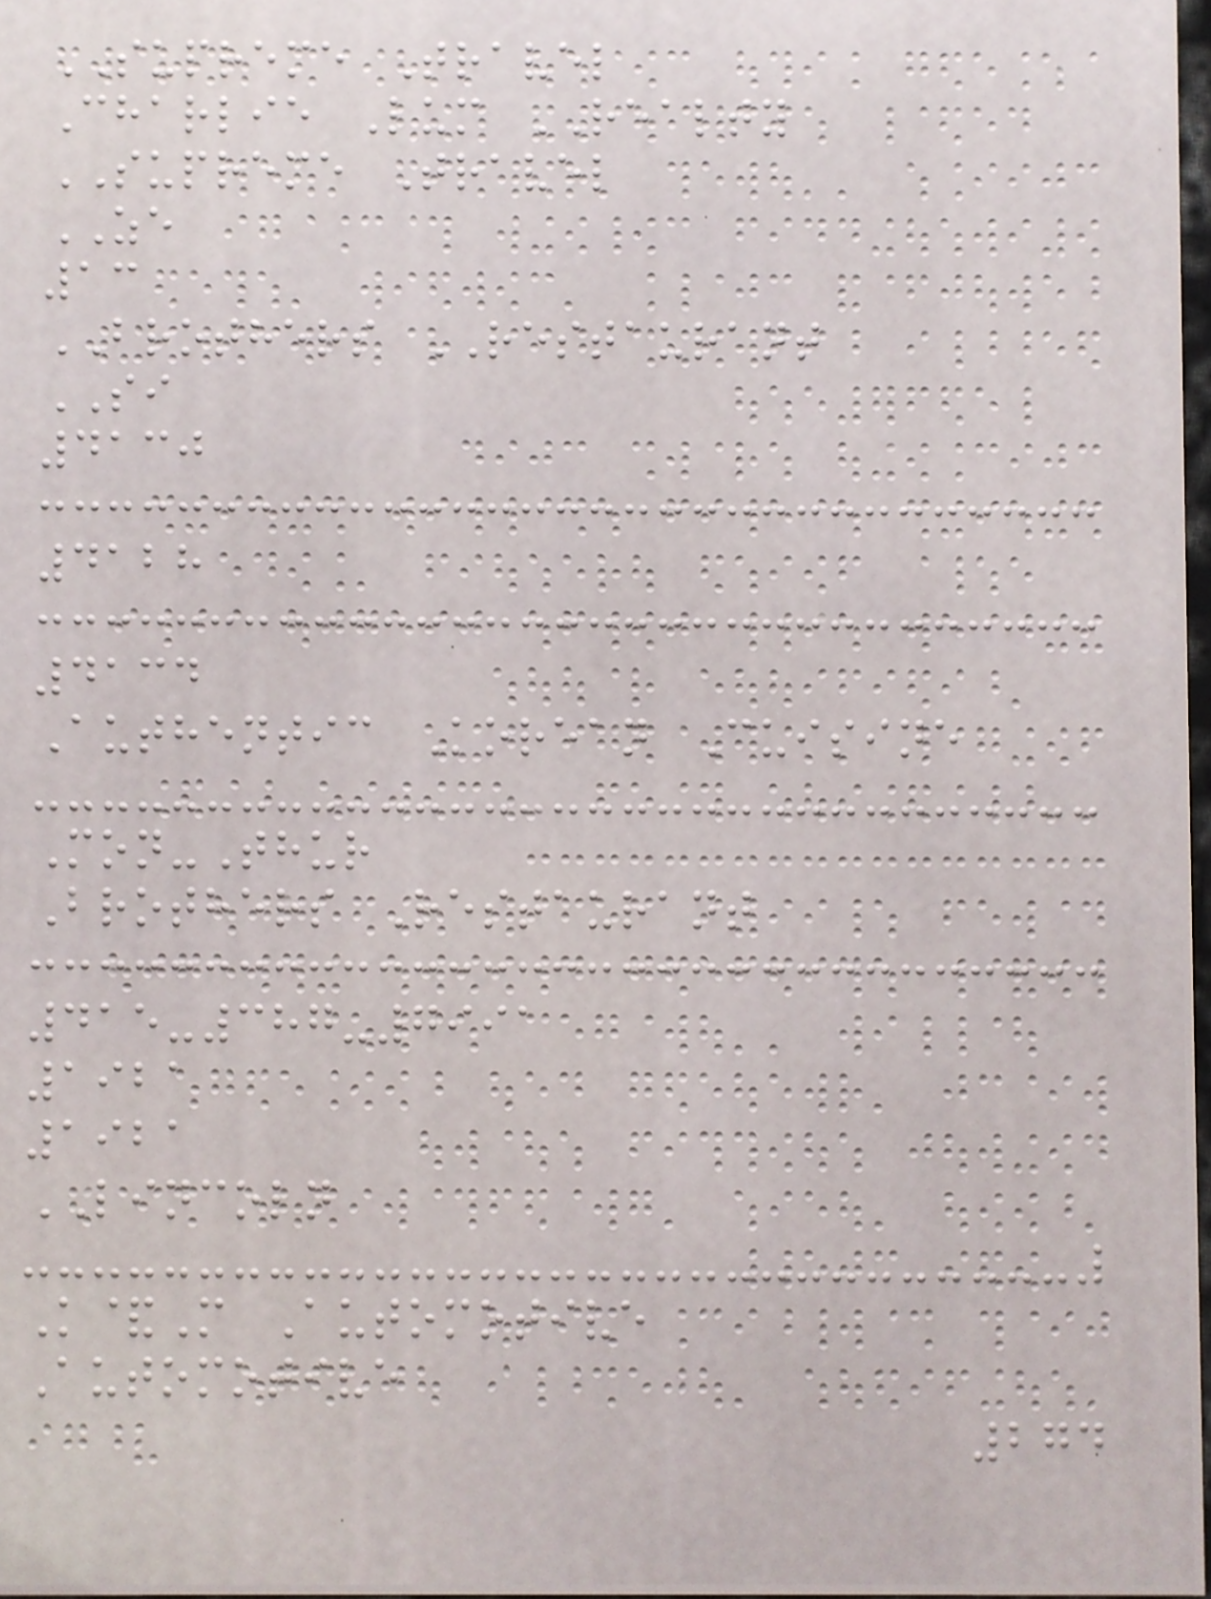SUPREME Travel
Charlie Lum REALTY
SUPREME Travel
ZE
13
BROTHERS RESTAURANT
SI
4130
4128
4134
Authentic Korean Cuisine
Mon-Thur
Brothers Restaurant
415-387-7991
1921
1921
LINCOLN
K&M Automotive
Automotive
274
